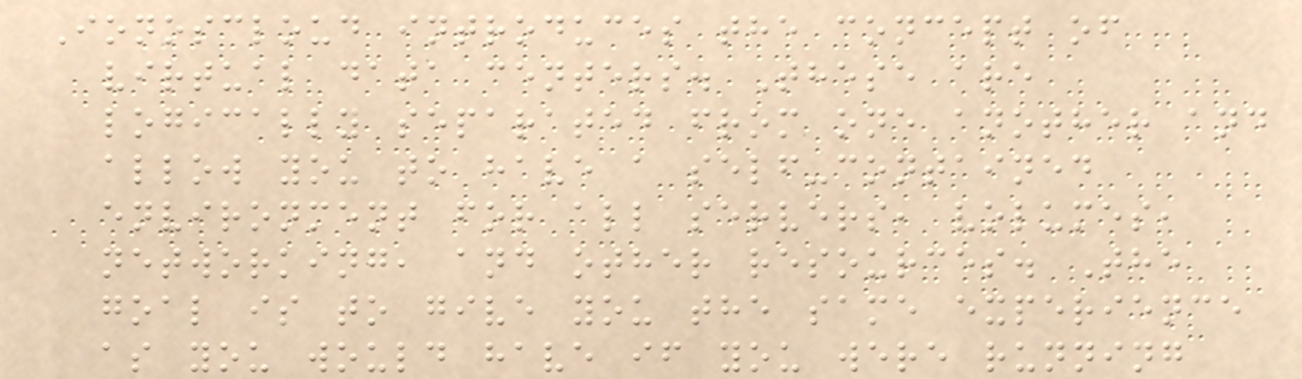Ionoscloud introduces the concept of
virtual data centers. These are
logically separated from one another and
allow you to have a self-contained
environment for all servers, volumes,
networking, and other resources. The
goal is to give you the same experience
as you would have if you were running
